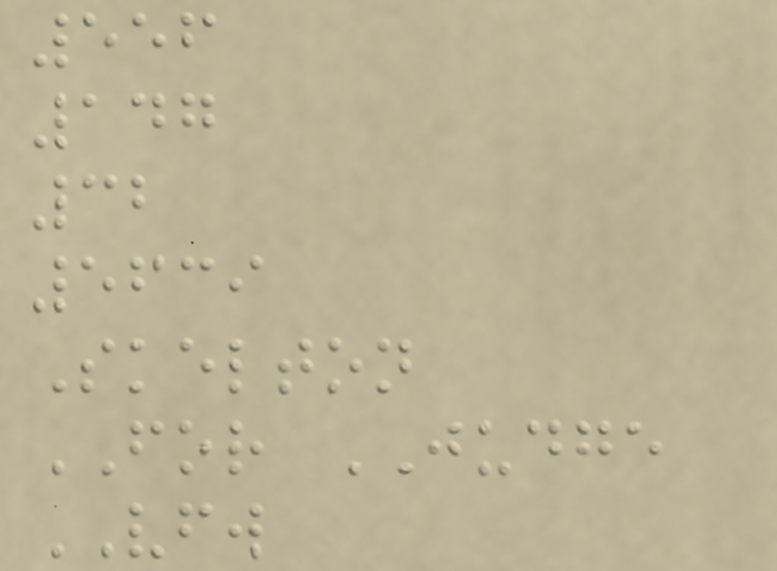556
147
32
5639
Skelton
FOR JUDGE
VFW
